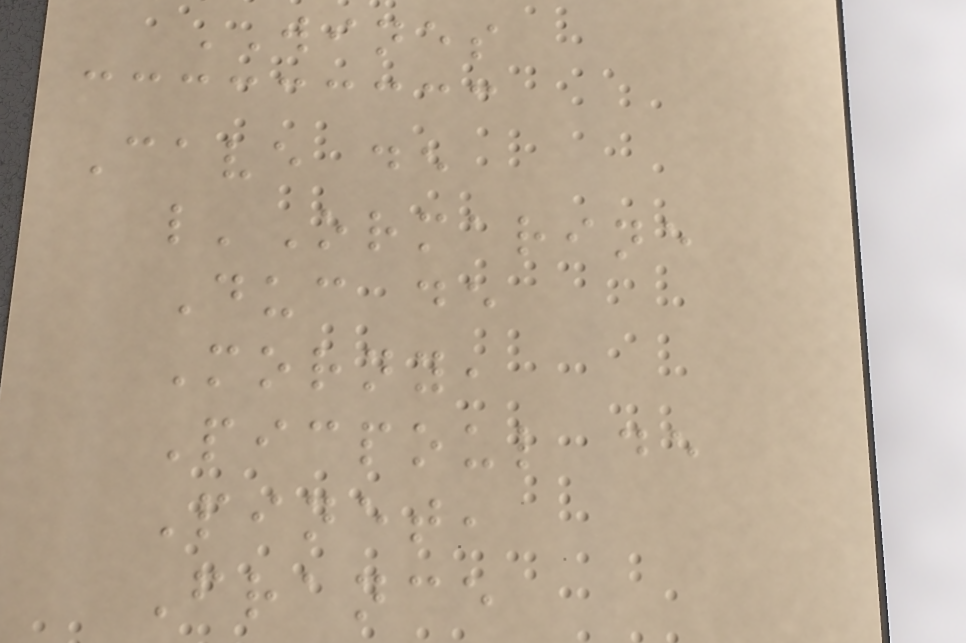WINES
Cave de
l'Ormarine
Duc de
Morny,
Picpoul de
Pinet,
France
